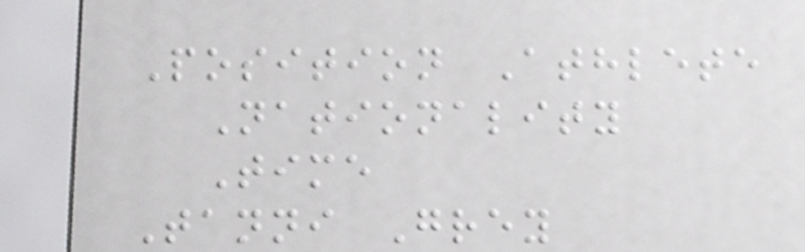Position Athlete
Nationality
Time
Tanni Grey
